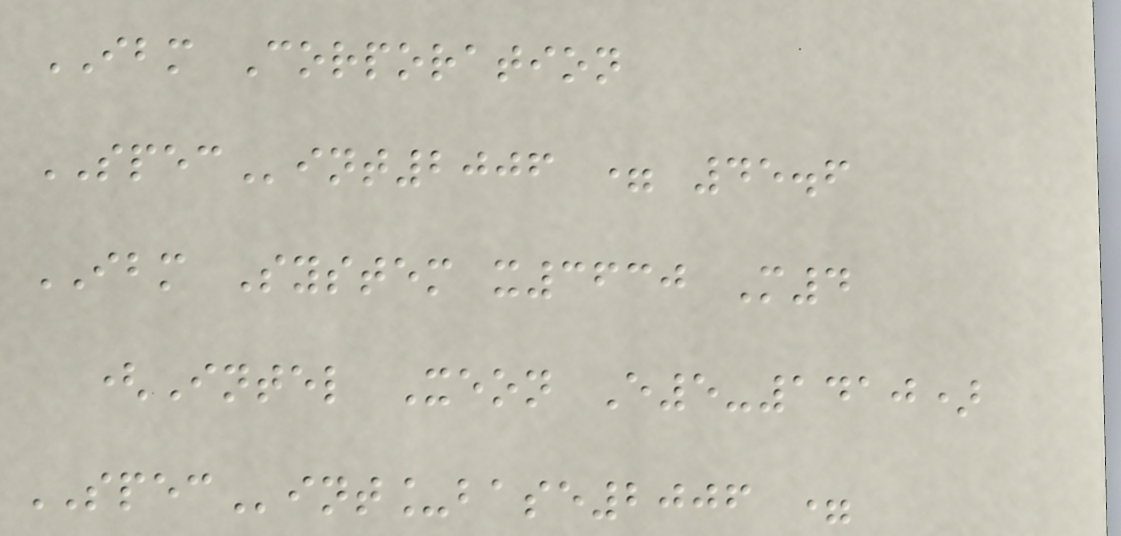IBM Corporation
SPECint2006 = 45.6
IBM System x3630 M4
(Intel Xeon E5-1410)
SPECint_base2006 =
